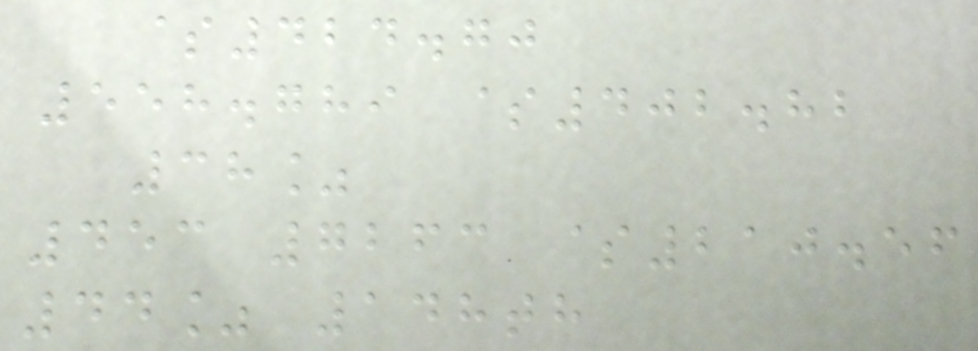$424.70
558.789 $402.82
38%
453 7263 $210.56
44% 148th
